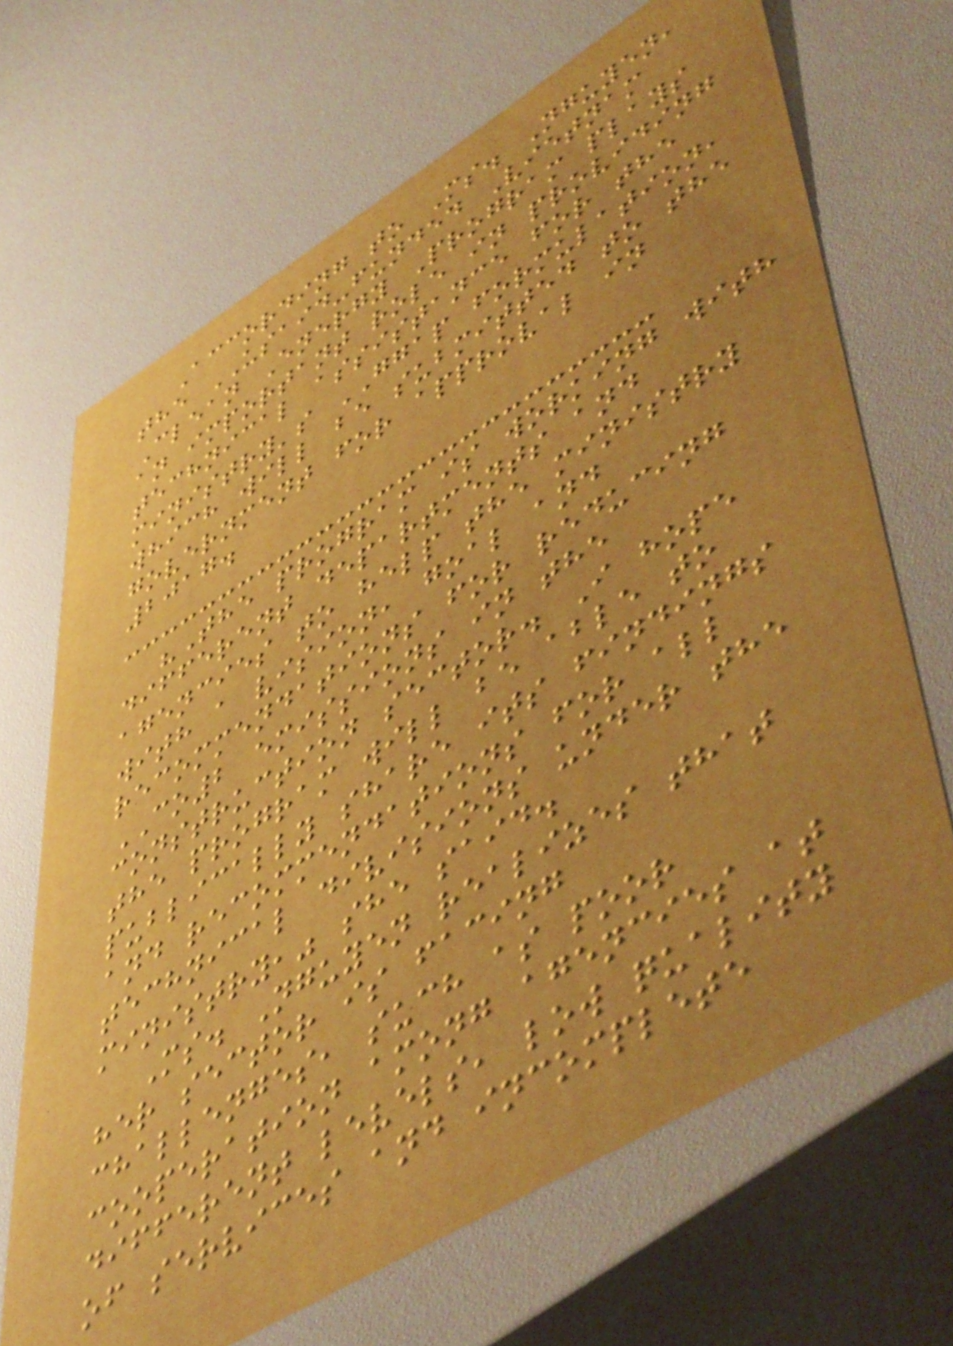According to Ms. Nguyen,
the USAID-funded Vietnam
Clean Energy Program plays
an important role in providing
technical assistance for the
ministry's GGAP formulation,
which will be submitted to the
government for approval in
2017.
"The program is working with
different departments and
agencies to help the ministry
with a vision, goal and
recommendations for reducing
CO2 emissions in the
construction sector. I hope
the program will be able to
publically share its findings
and recommendations for all
technical divisions under the
ministry," she said.
Ms. Nguyen realizes that
her sector is facing
challenges, such as poor
cooperation among agencies at
different levels, low quality
of services and incomplete
